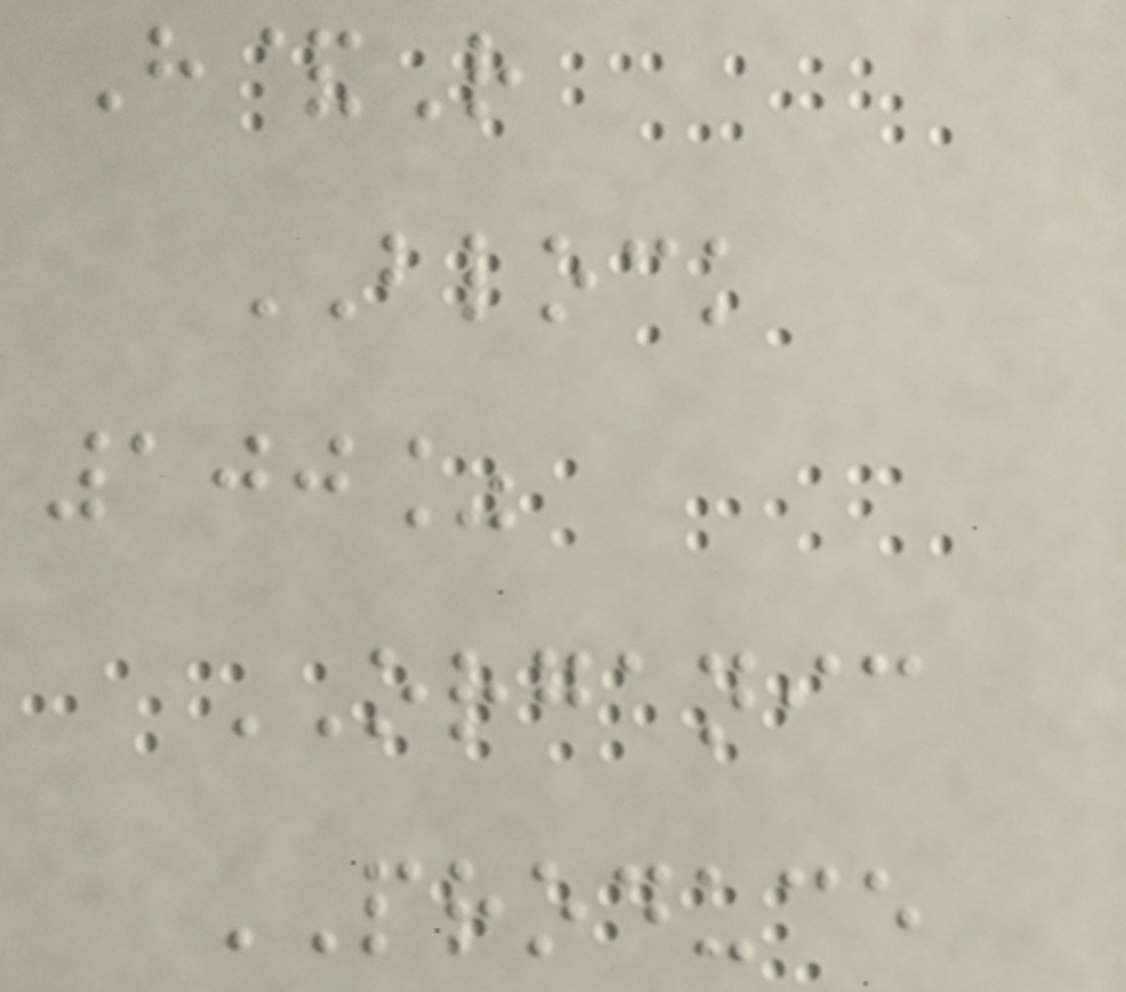H&R
BLOCK
100%
ORGANIC
PRODUCE
